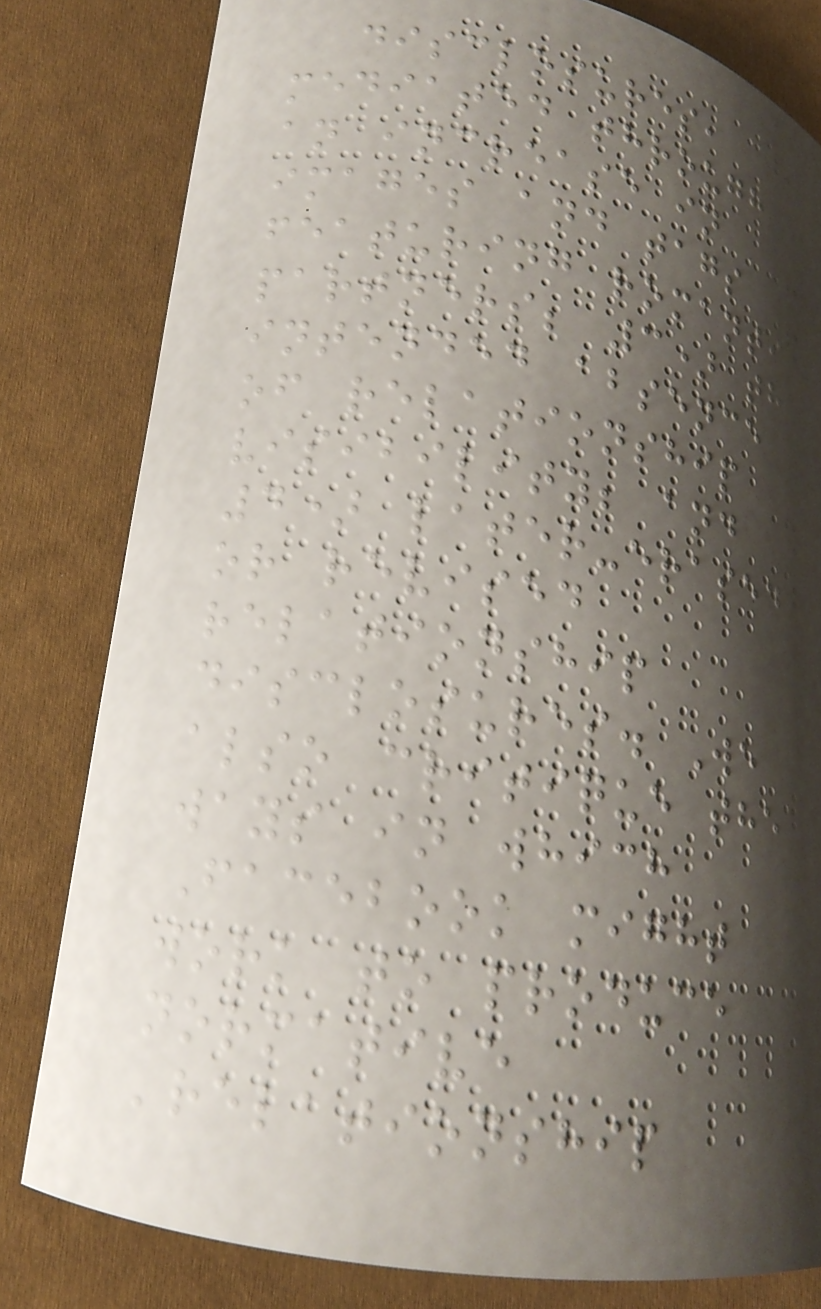disclosures,
mediated through
an increase in
images and tags
featuring romantic
partners; 3) the
intended absence
of relationship
visibility; and
4) later-erased
or revised
relationship
disclosures. We
also critique the
ways in which
Facebook might
work to produce
normative
'relationship
